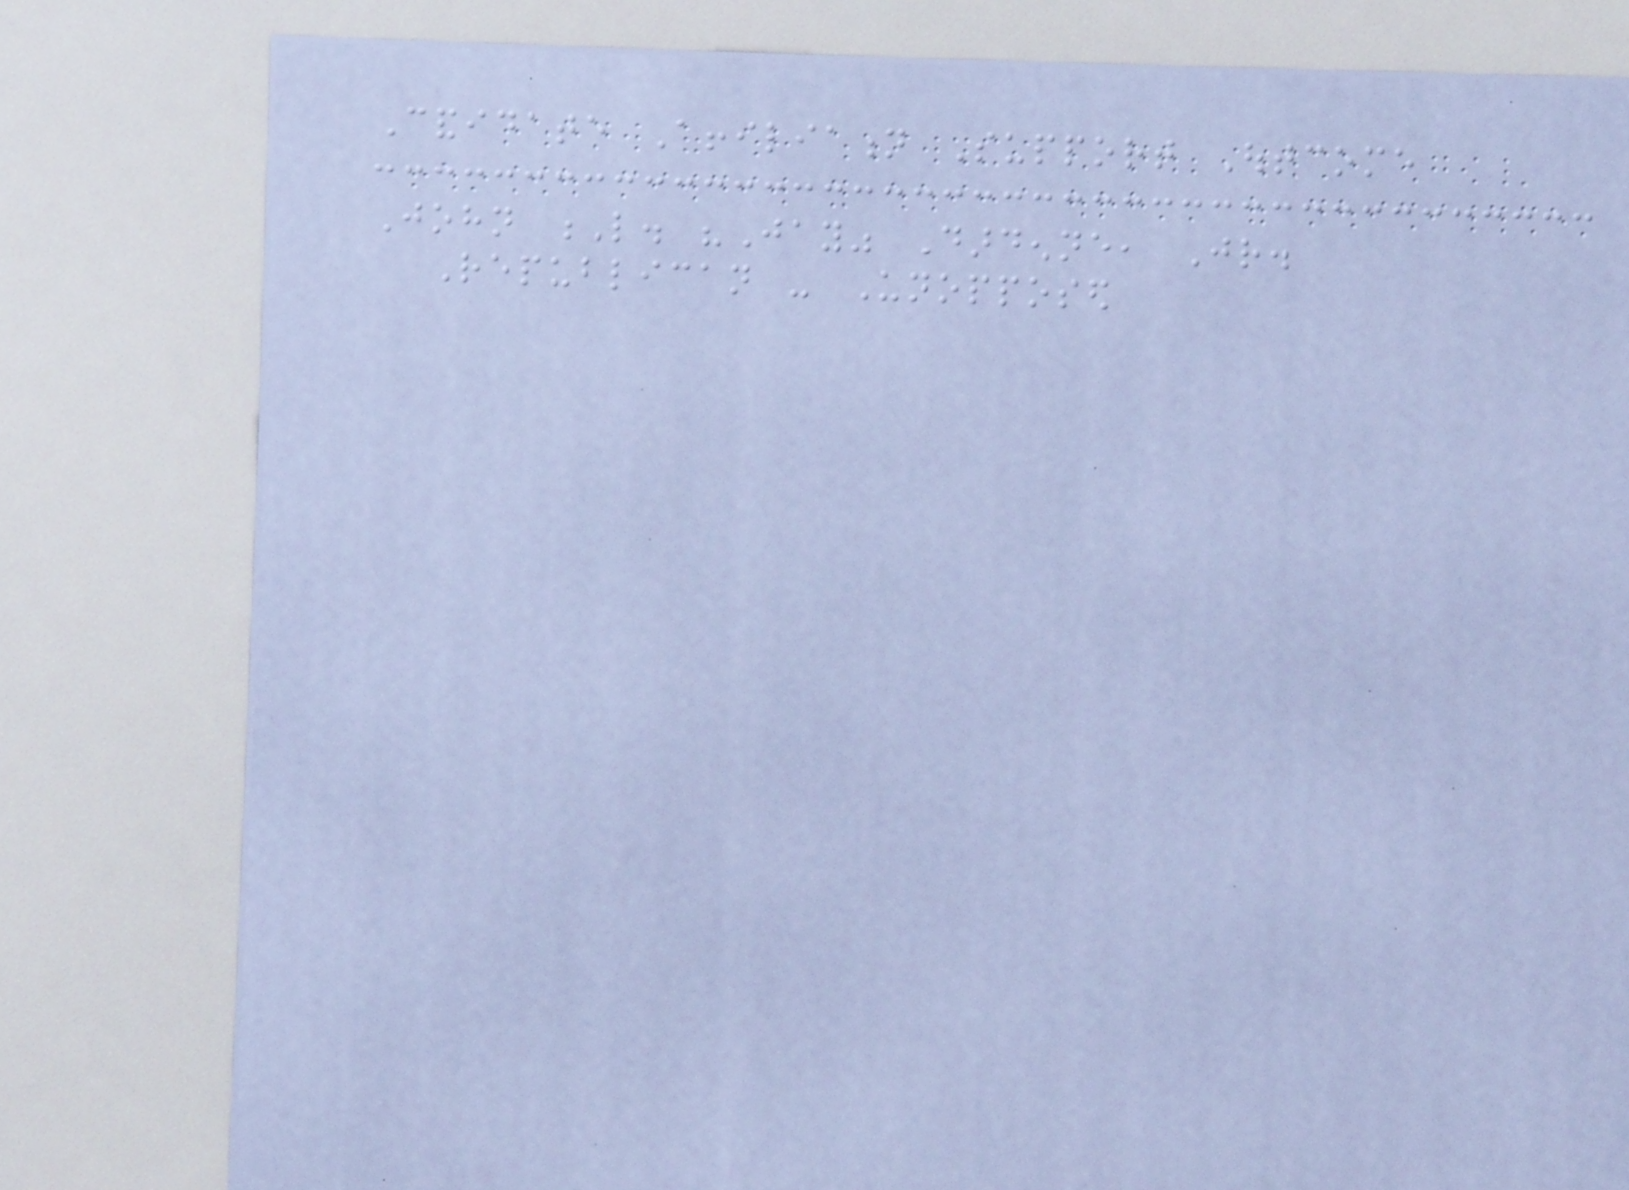Candidate Affiliation Support Outcome
John L. "Jay" Dardenne, Jr.
Republican - Unopposed
